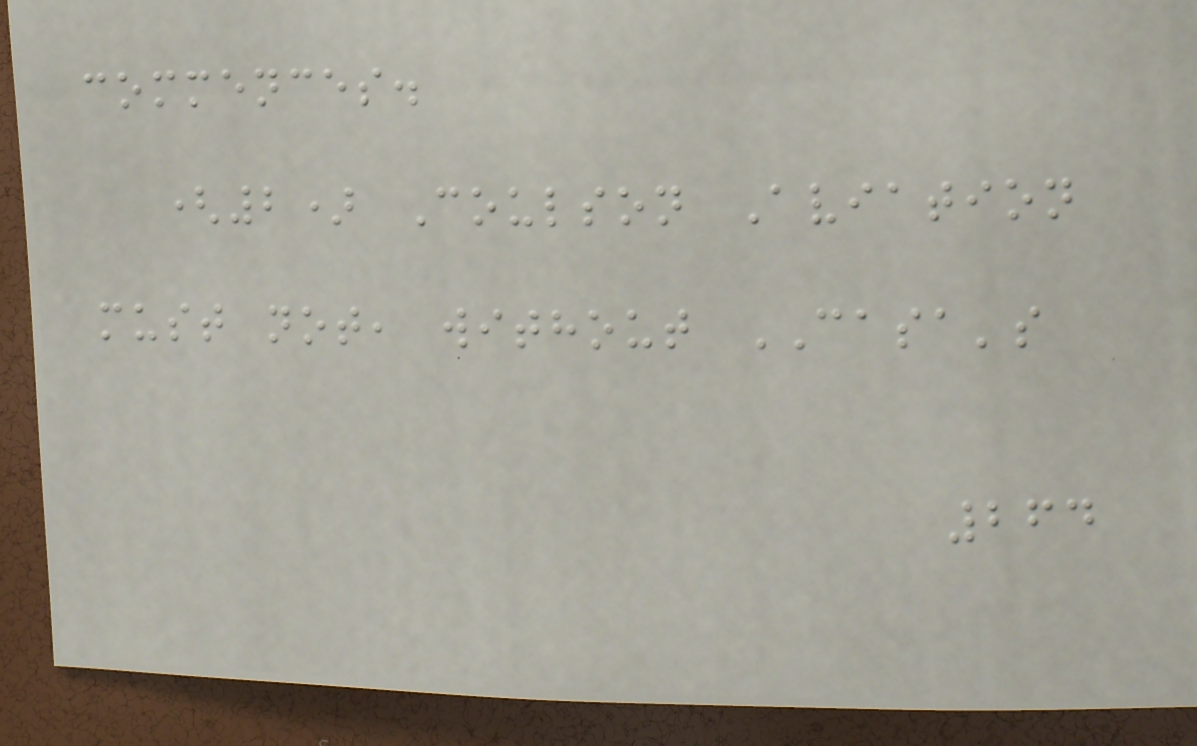commences.
(2) Coulson Aviation
must not, without CASA's
264
